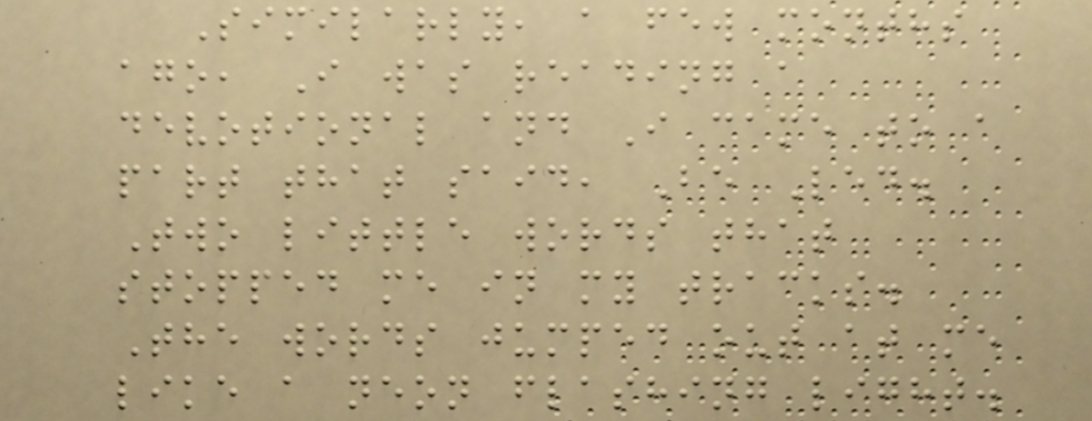Similarly, a few months
ago, I was reading a
devotional and I came to a
part that said, Be Led.
Two little words that
stopped me in my tracks.
The words jumped out at me
like a neon flashing light.
